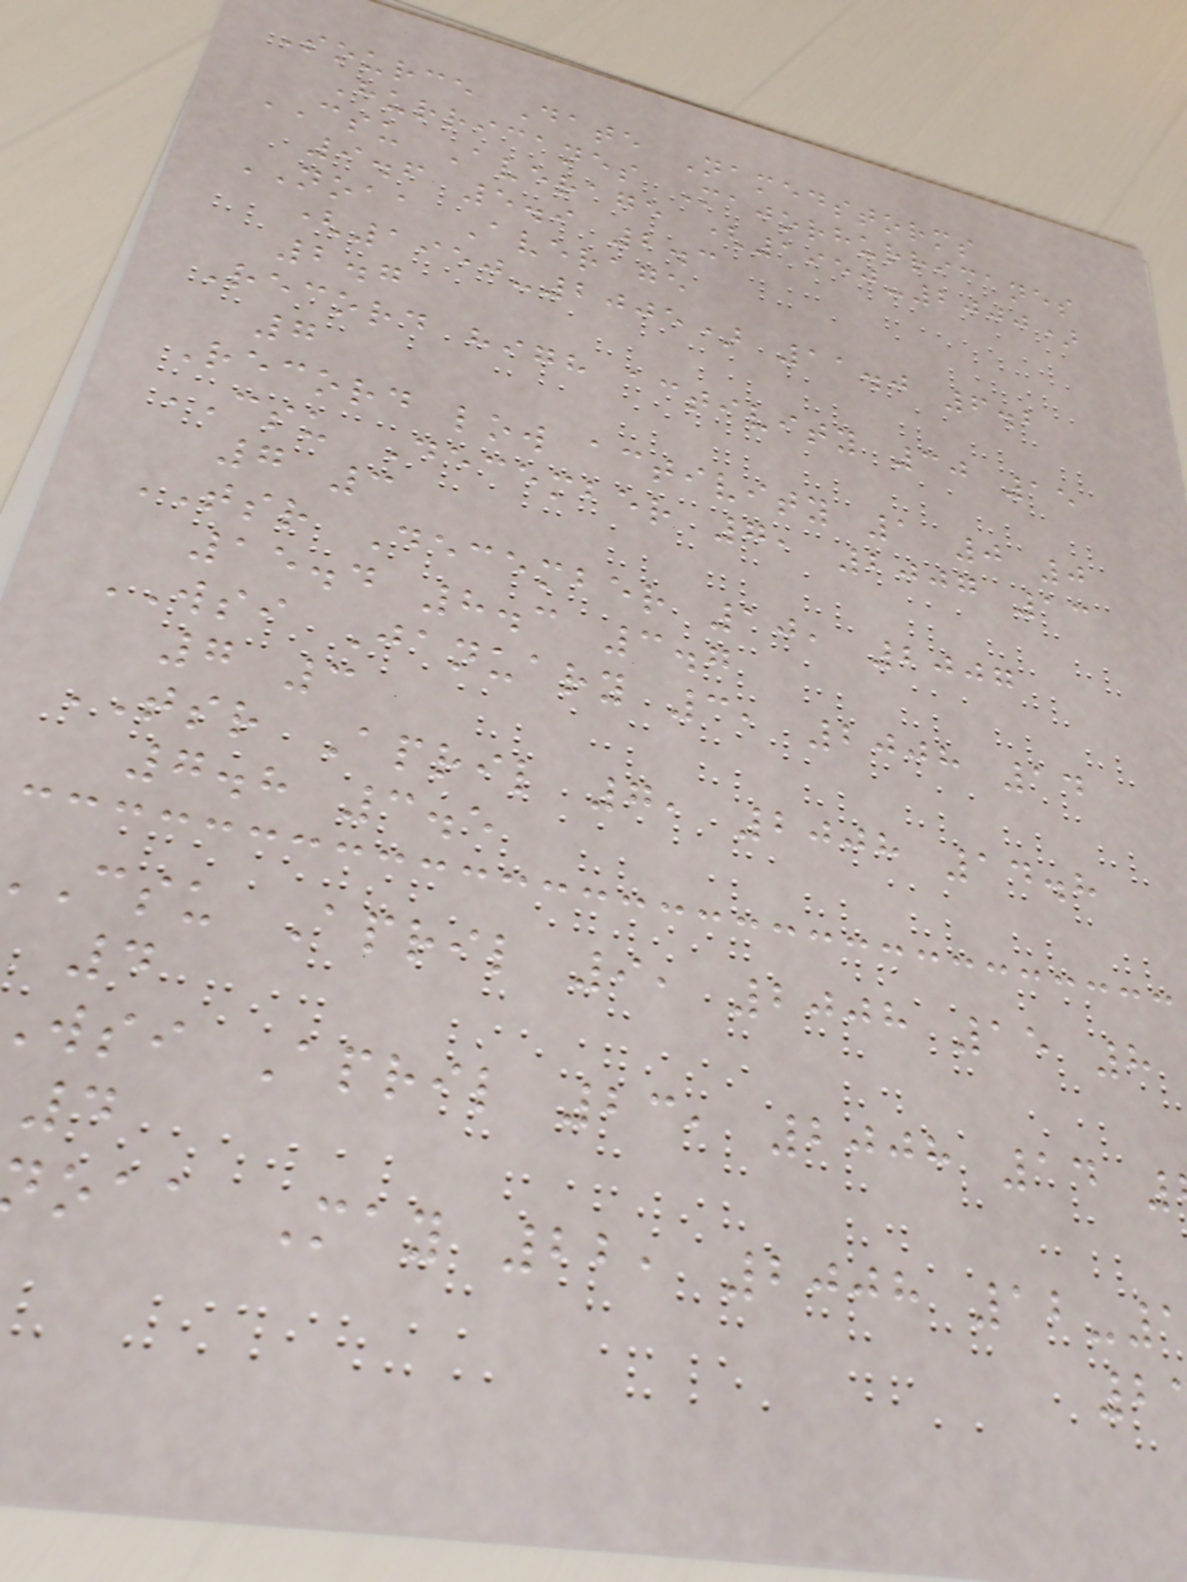Source Date Namedstorms
Hurricanes Majorhurricanes
CSU Average (1950-2000)
9.6 5.9 2.3
NOAA Average
(1950-2005) 11.0 6.2
2.7
Record high activity 30 15
7
Record low activity 1 0 0
CSU December 7, 2007 13
7 3
TSR December 10, 2007
15.4 8.3 3.7
WSI January 3, 2008 14
7 3
TSR April 7, 2008 14.8
7.8 3.5
csu April 9, 2008 15 8
4
wsi April 23, 2008 14
4
oaa May 22, 2008 12-
